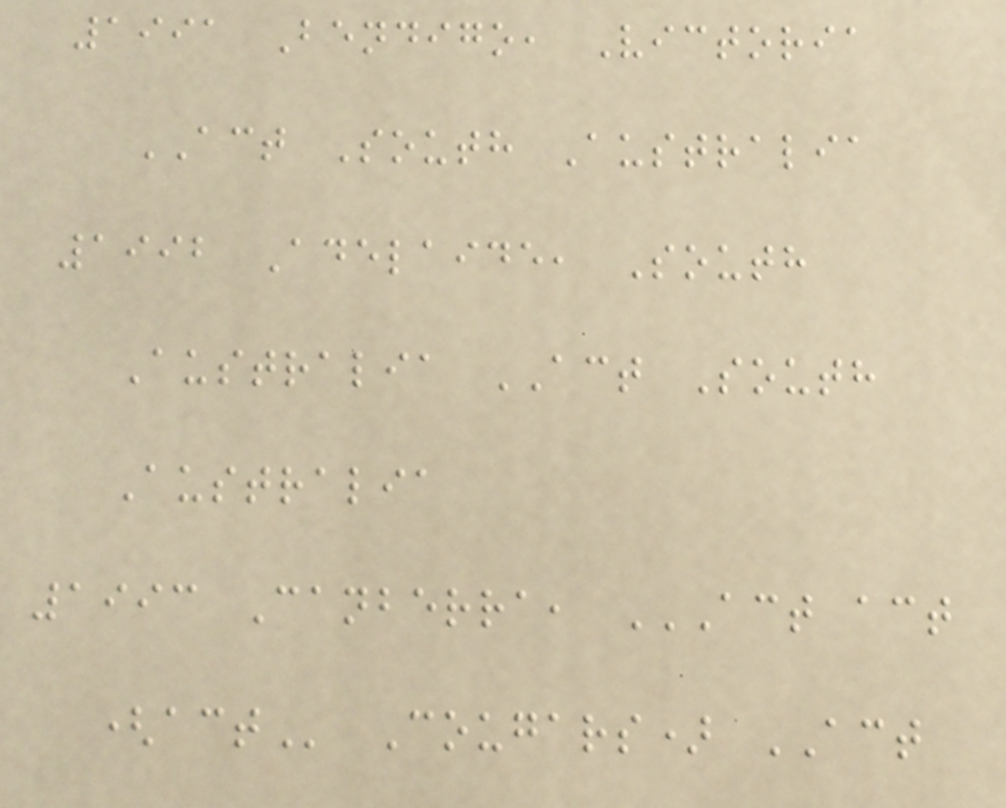1991 Bendigo, Victoria
ACT South Australia
1992 Adelaide, South
Australia ACT South
Australia
1993 Canberra, ACT ACT
(ACT Cougars) ACT
